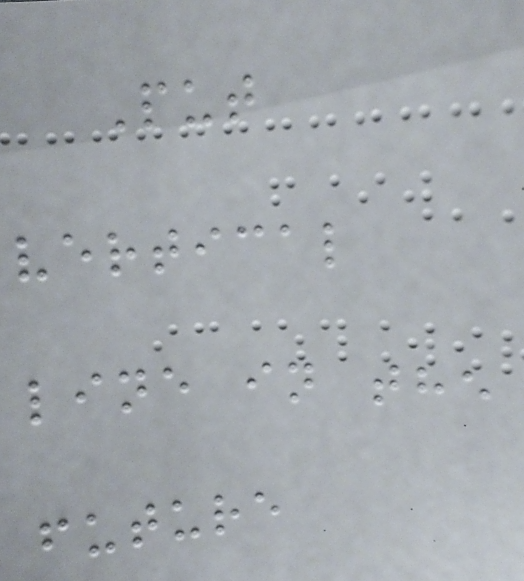Put
vertical
line in the
future
